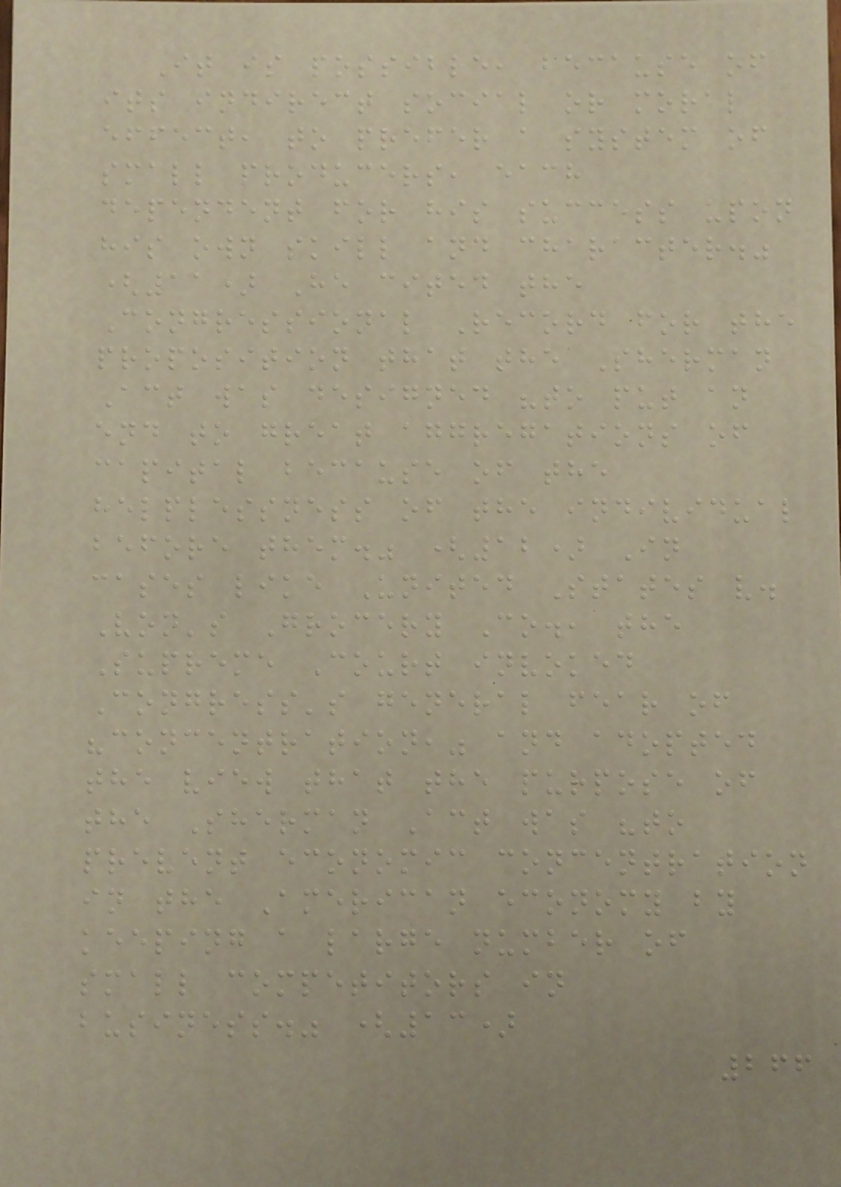It is possible, because of
its indirect social or moral
effect, to prefer a system of
small producers, each
dependent for his success upon
his own skill and character."
(11) He cited the
Congressional Record for the
proposition that the Sherman
Act was designed "to put an
end to great aggregations of
capital because of the
helplessness of the individual
before them." (12) In
cases like United States v.
Von's Grocery Co., the
Supreme Court invoked
Congress's general fear of
"concentration," and adopted
the view that the purpose of
the Sherman Act was "to
prevent economic concentration
in the American economy by
keeping a large number of
small competitors in
business." (13)
266
